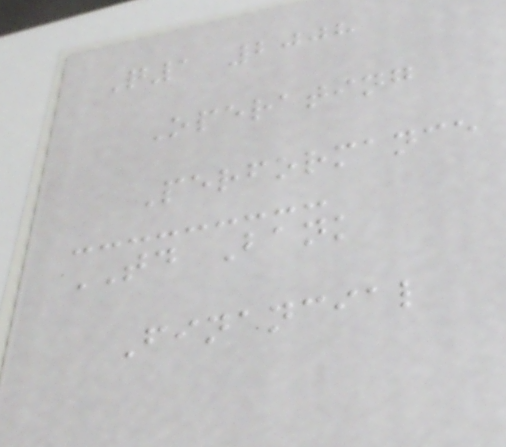Q1 2008
Operating
Performance
TD Bank
Financial
